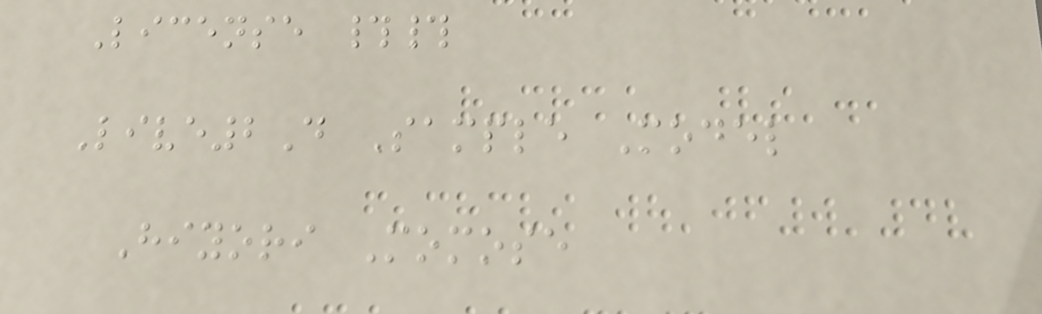License ##
Live2D Sample Model
Hiyori Momose
